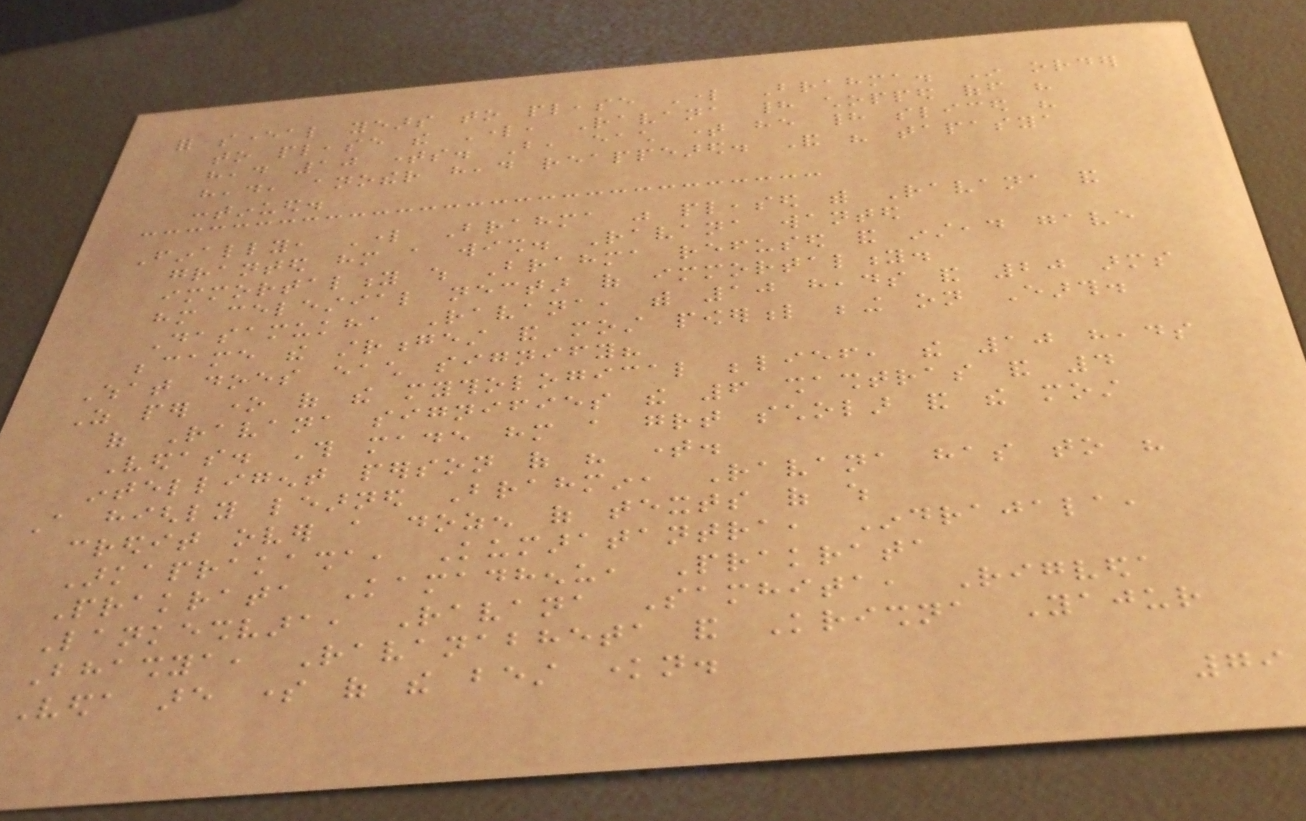for several years to please Lord Brahma. In order
to please the Lord, Ravana had chopped off his
head 10 times. But, each time he had sliced his
head, another head reappeared. And his tapasya
continued.
Finally, Lord Brahma was pleased with Ravana and
granted him a wish. Ravana wanted
immortality which Brahma refused and instead gave
him celestial nectar of immortality.
Dasamukha Ravana, with 10 heads and 20 arms
became the strongest and most powerful being on Earth.
What does each signify?
As per one of the mythological belief, the 10 heads
of Ravana signifies the 6 shashtras and 4
Vedas. This made him a great scholar and the most
intelligent person of his time.
A highly learned Brahmin, Ravana has to his
credit over a dozen of texts of which
Arkaprakasha, Kumaratantra, Indrajala,
Prakrata Kamadhenu, Prakrata
Lankeshvara, Ravana Samhita, Rigveda
Bhashya, Ravanabheta and Krishna Yajur
Veda are some of the best known.
79
